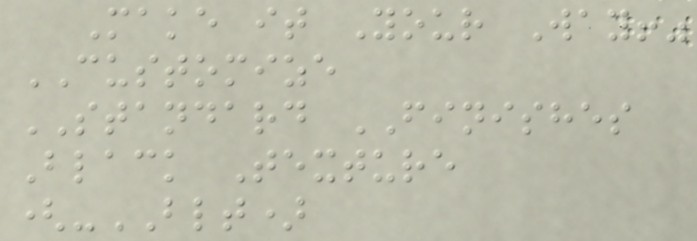Make it Your Way!"
CUSTOMIZE
STANDARD FINISHES
Black Texture
(-BLT)
